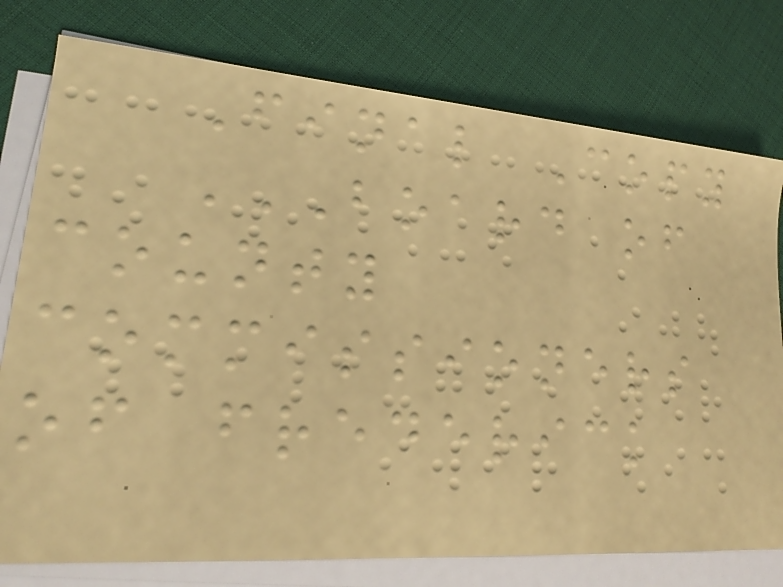Final Copy
BOARD OF
COUNTY
COMMISSIONERS
OF FREDERICK
